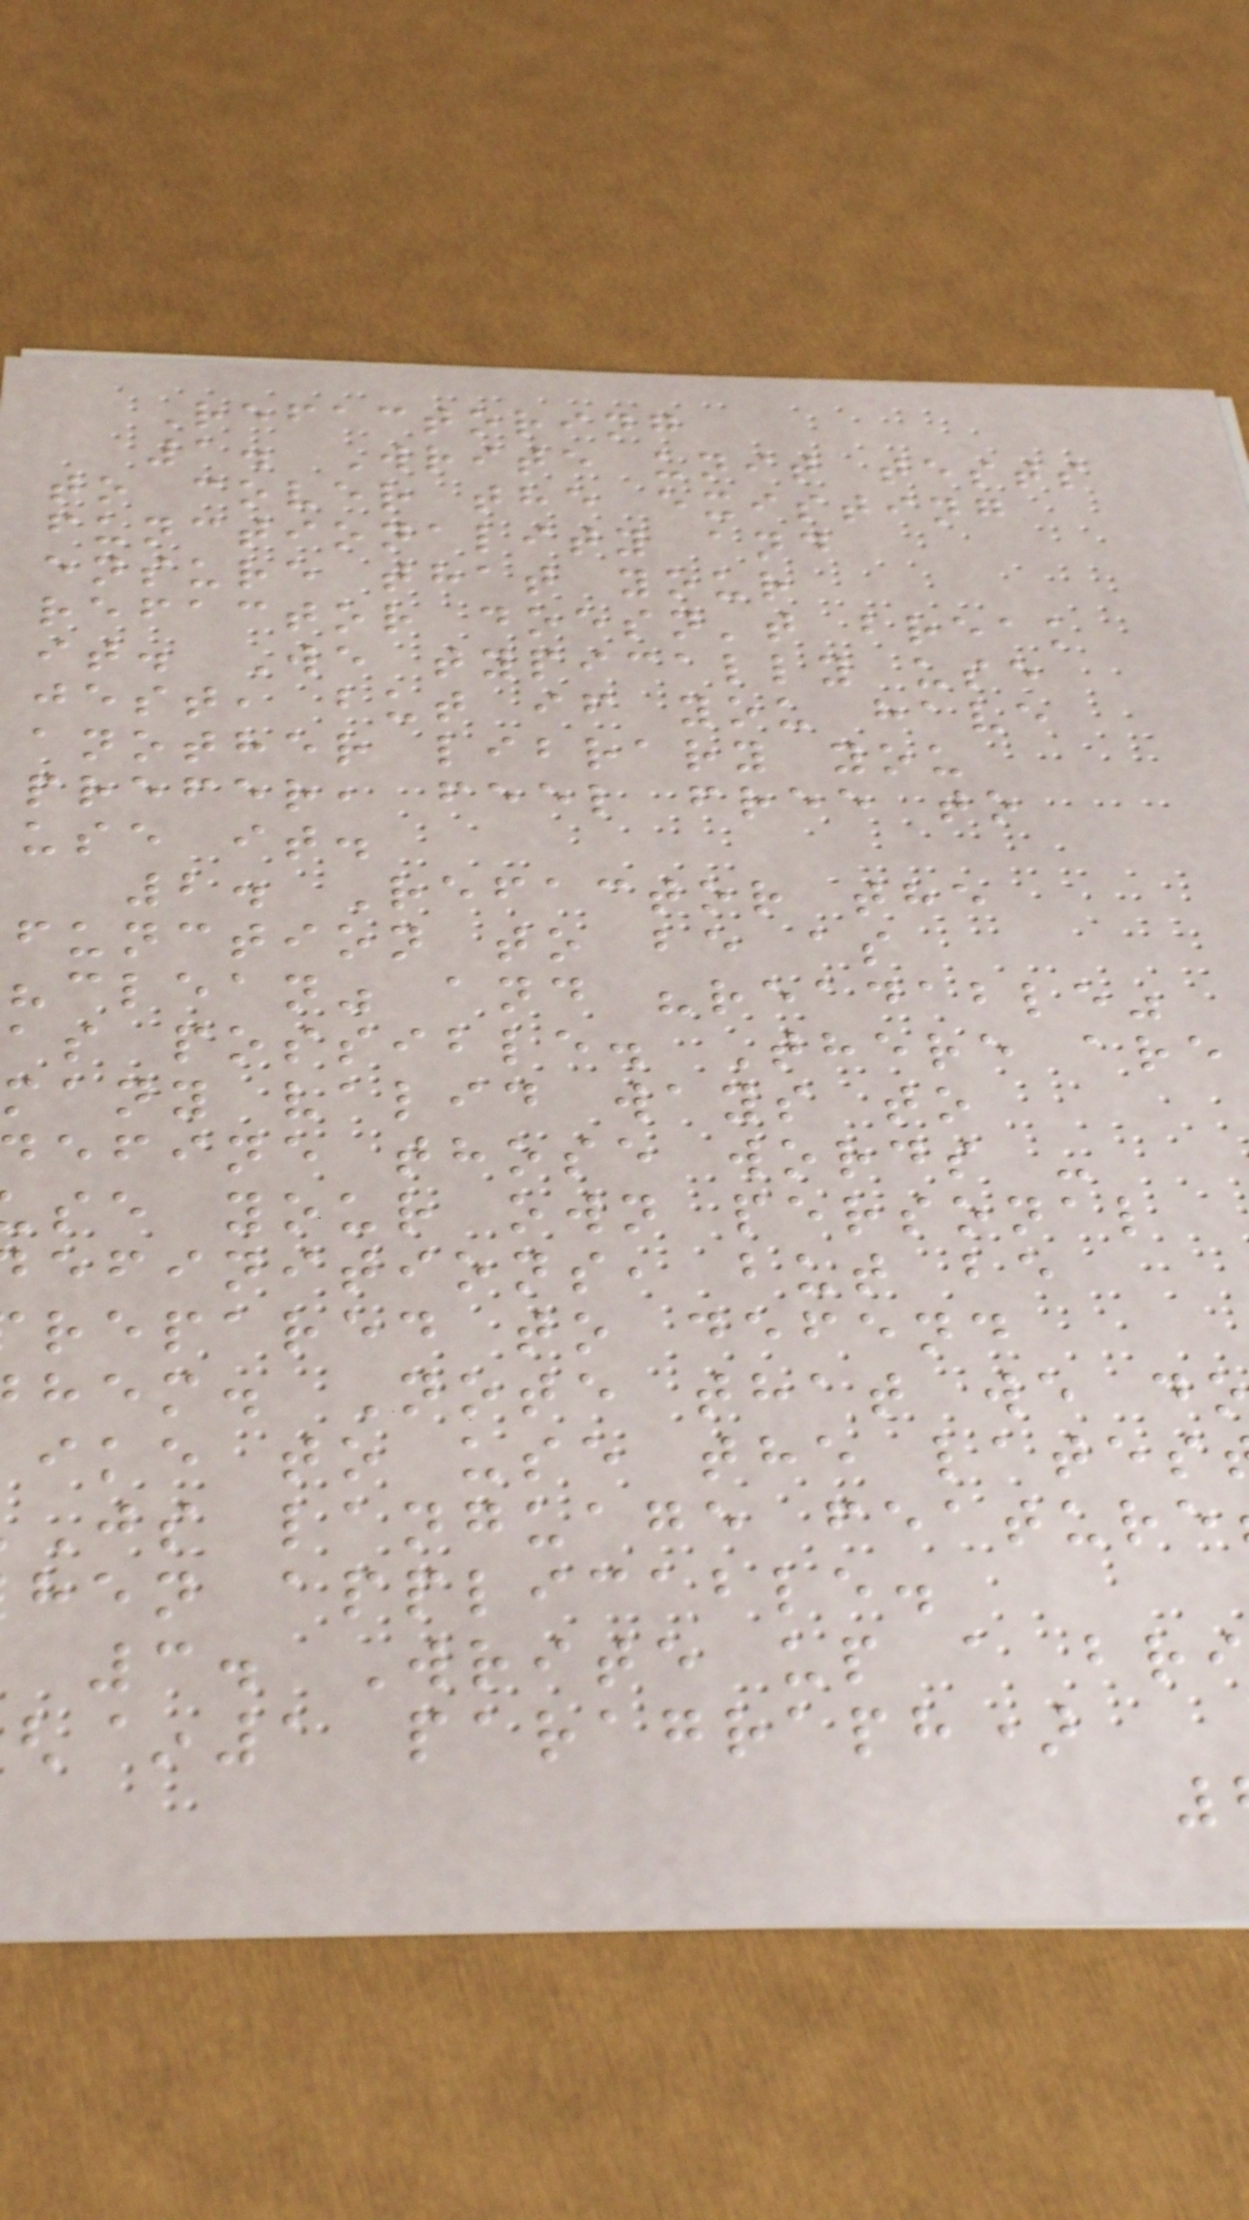Refactoring
1. Write unit tests
to cover the existing
functionality and
ensure that your
refactor doesn't break
it. We typically use
jest, but if you have
another library you
prefer, feel free to
use it.
2. Refactor the
function to be as
"clean" and "readable"
as possible. There are
many valid ways to
efine those words -
se your own personal
efinitions, but be
repared to defend
hem. Note that we do
ike to use the lates
js language feature
hen applicable.
3. Write up a bri
~1 paragraph)
